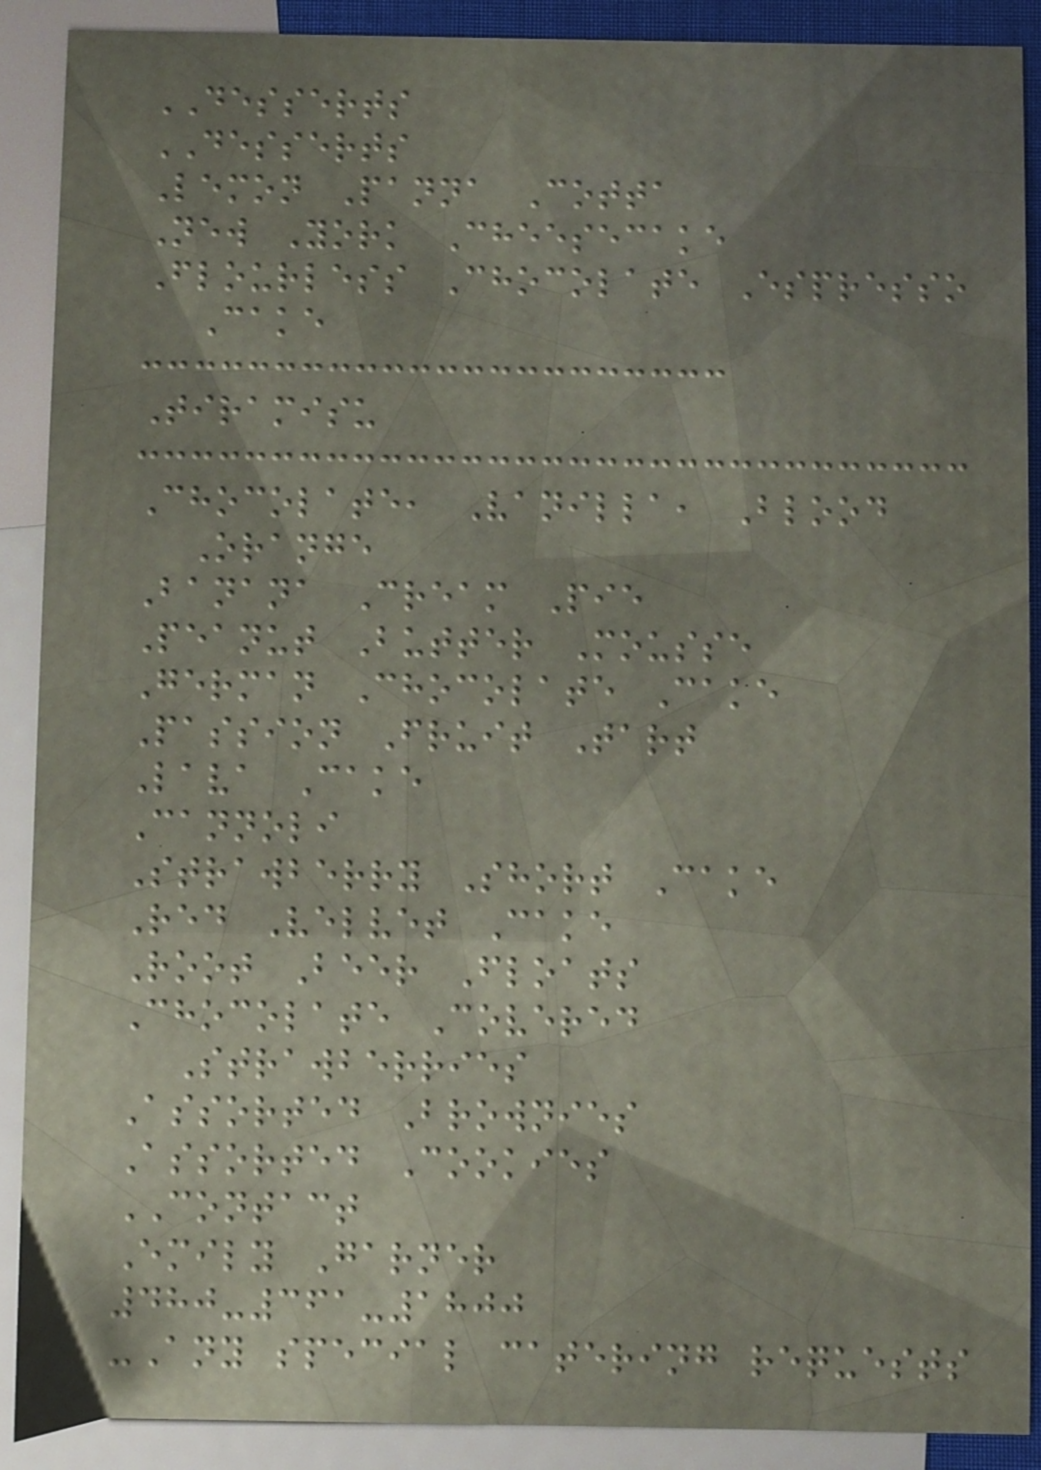DESSERTS
DESSERTS
Lemon Panna Cotta
New York Cheesecake
Flourless Chocolate Espresso
Cake
Tiramisu
Chocolate, Vanilla, Blood
Orange
Banana Cream Pie
Peanut Butter Mousse
German Chocolate Cake
Passion Fruit Tart
Lava Cake
Cannoli
Strawberry Short Cake
Red Velvet Cake
Root Beer Floats
Chocolate Covered
Strawberries
Assorted Brownies
Assorted Cookies
CONTACT
Emily Garner
480-361-1800
-Any special catering requests
